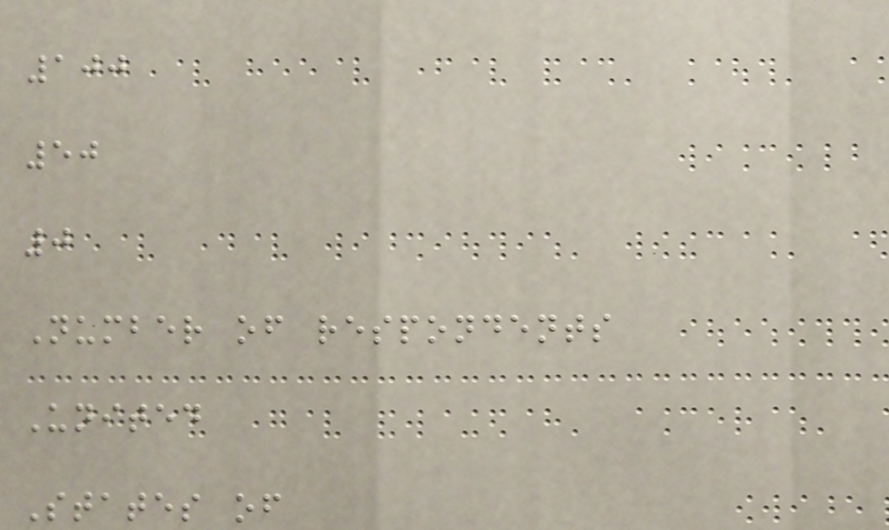100
50
0
Number of respondents
United
States of
